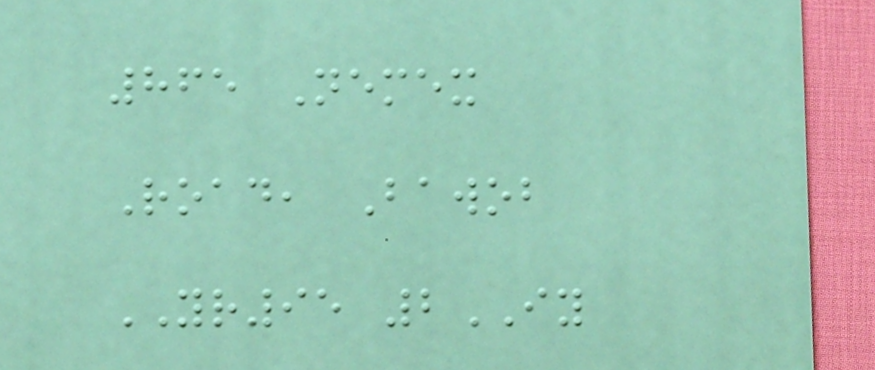865 Nemex
Road, Bawob
YR95 2IY
